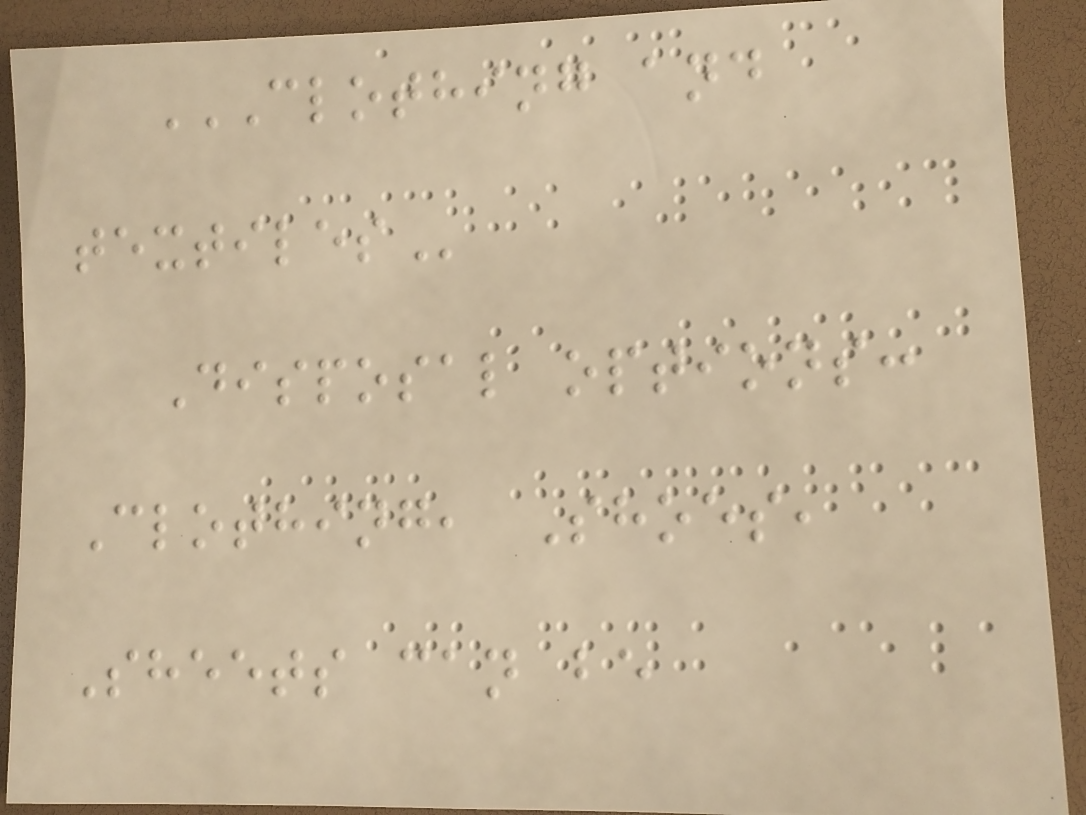CLOTHING AND
TEXTILES
Disposal options:
Clothing, Shoes,
Sheets can be
